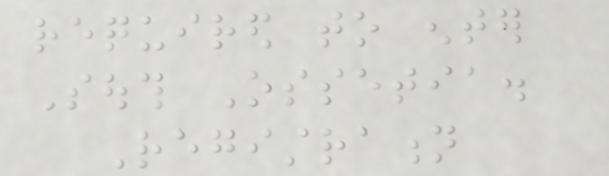required to enter
South Ossetia.
Registration
